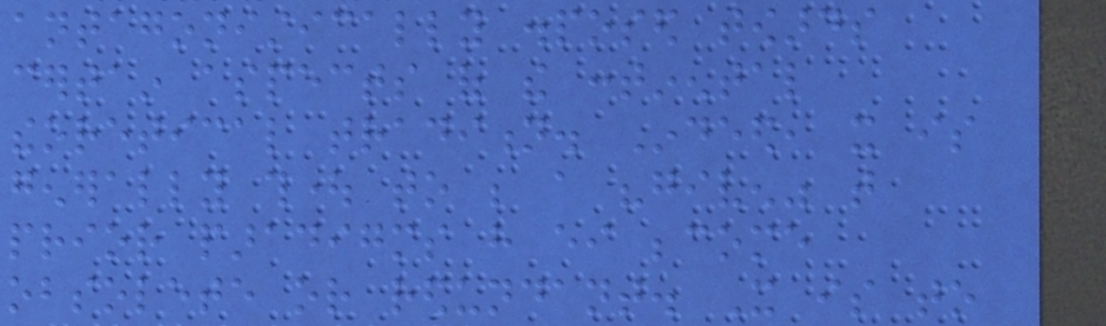antagonistically disposed towards
certain aspects of the continental
theoretical tradition. Indeed, it is
generally thought to be a "given" that
prior paradigms have either become
obsolete or redundant. It is to
